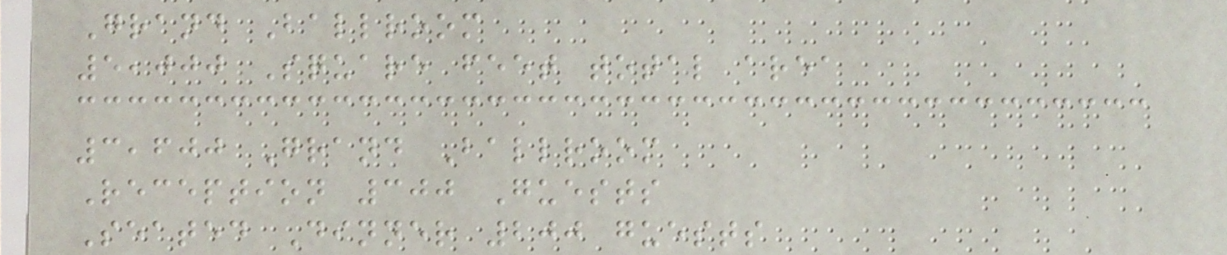Grand Ballroom
5,000 Square feet total area
3,600 Grand Ballroom
Reception 300 Guests
Seated Dinner 200 guests
